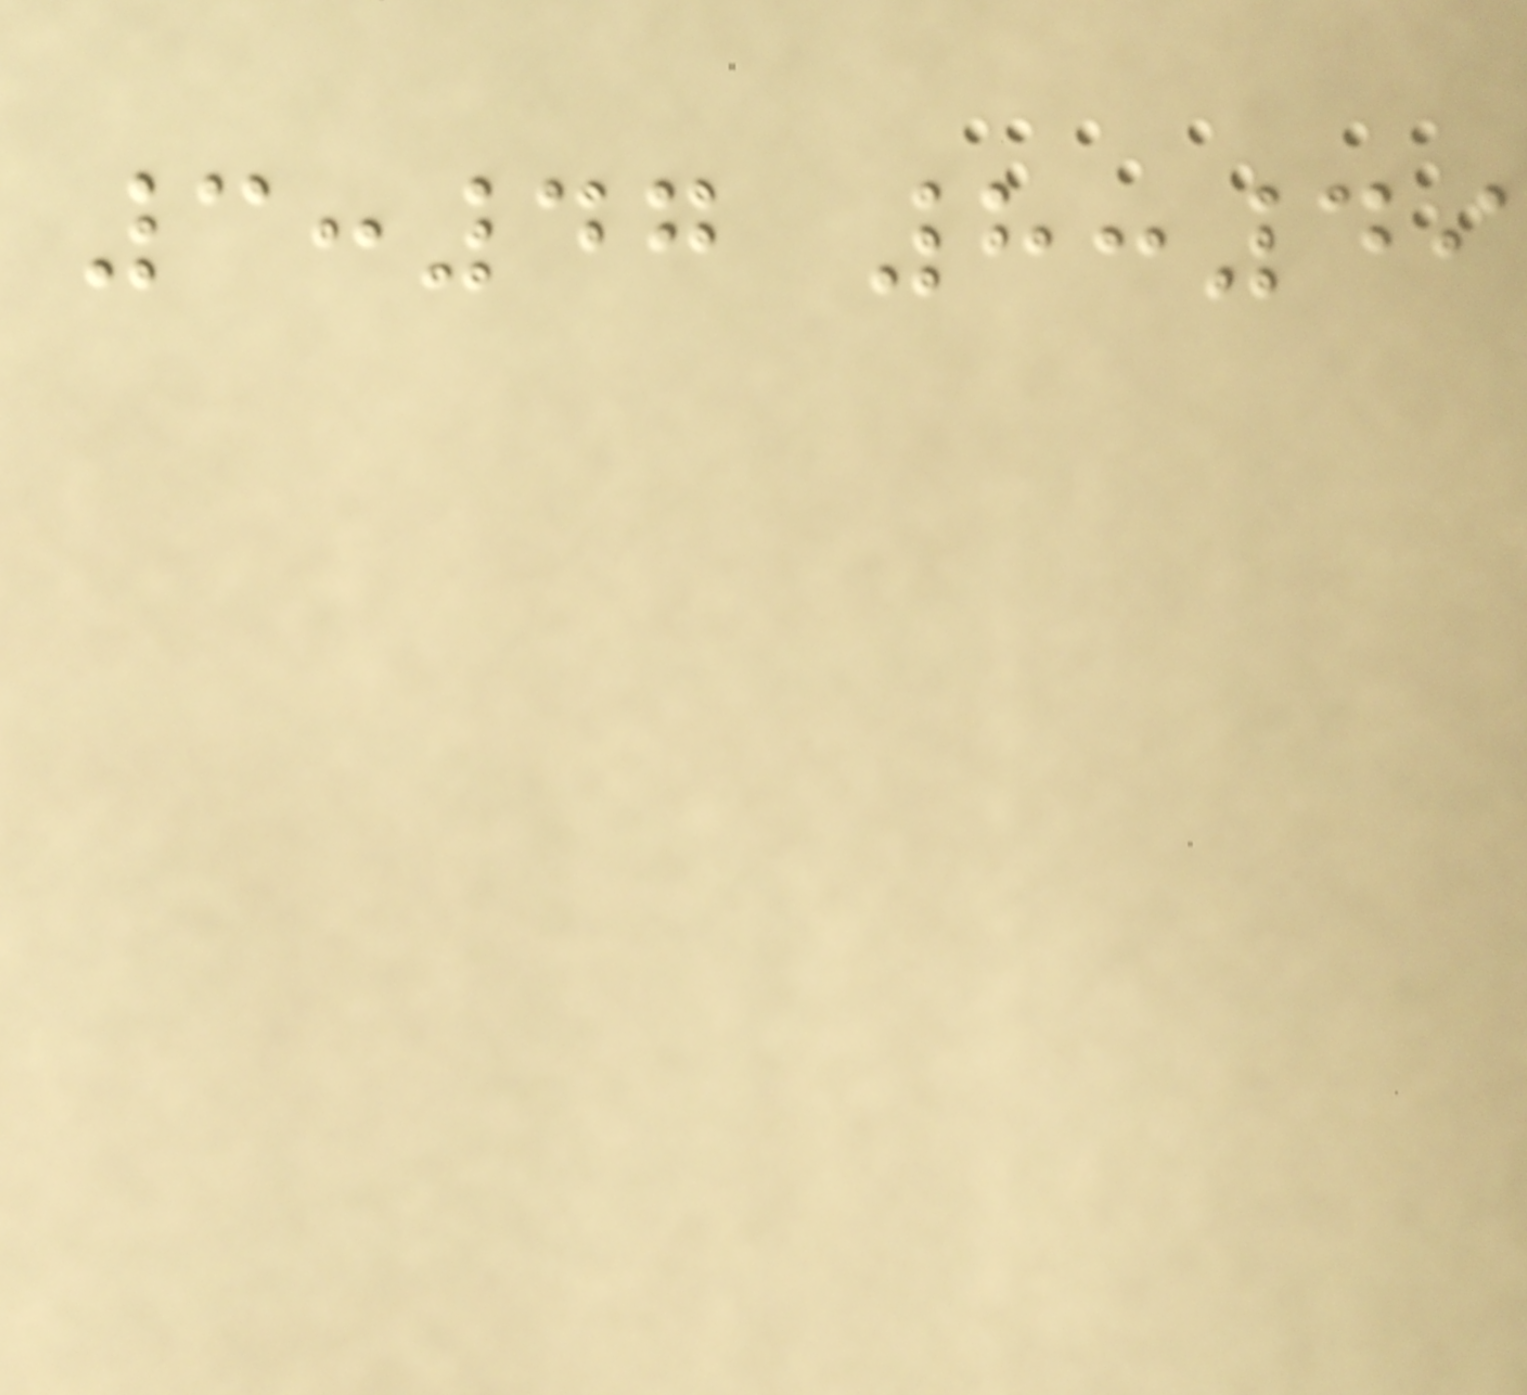3:47 8:49
